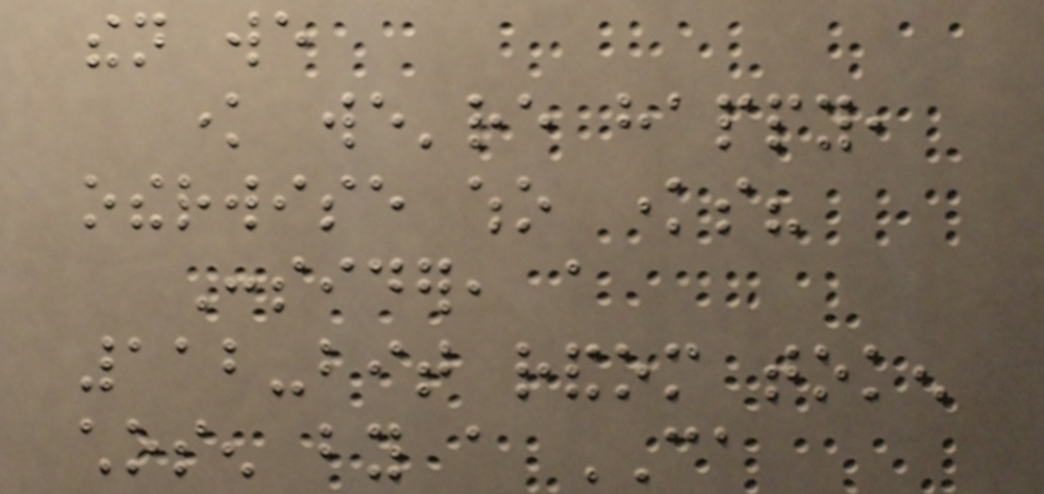then we
know we're happy,
otherwise who knows?
Consider, a
112-bit random token
chosen by a CA
